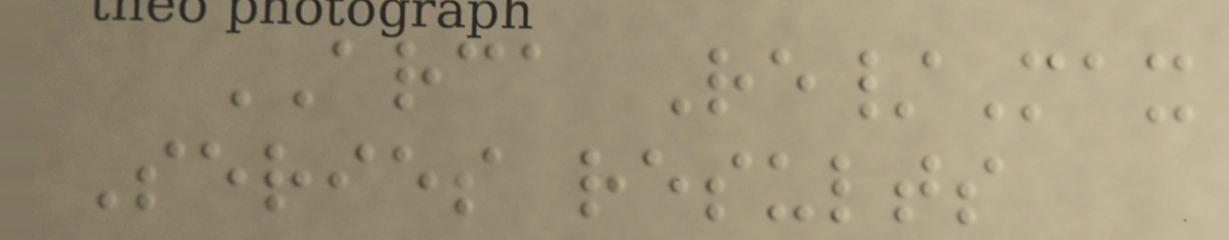ARCA Re/Max
Series results
